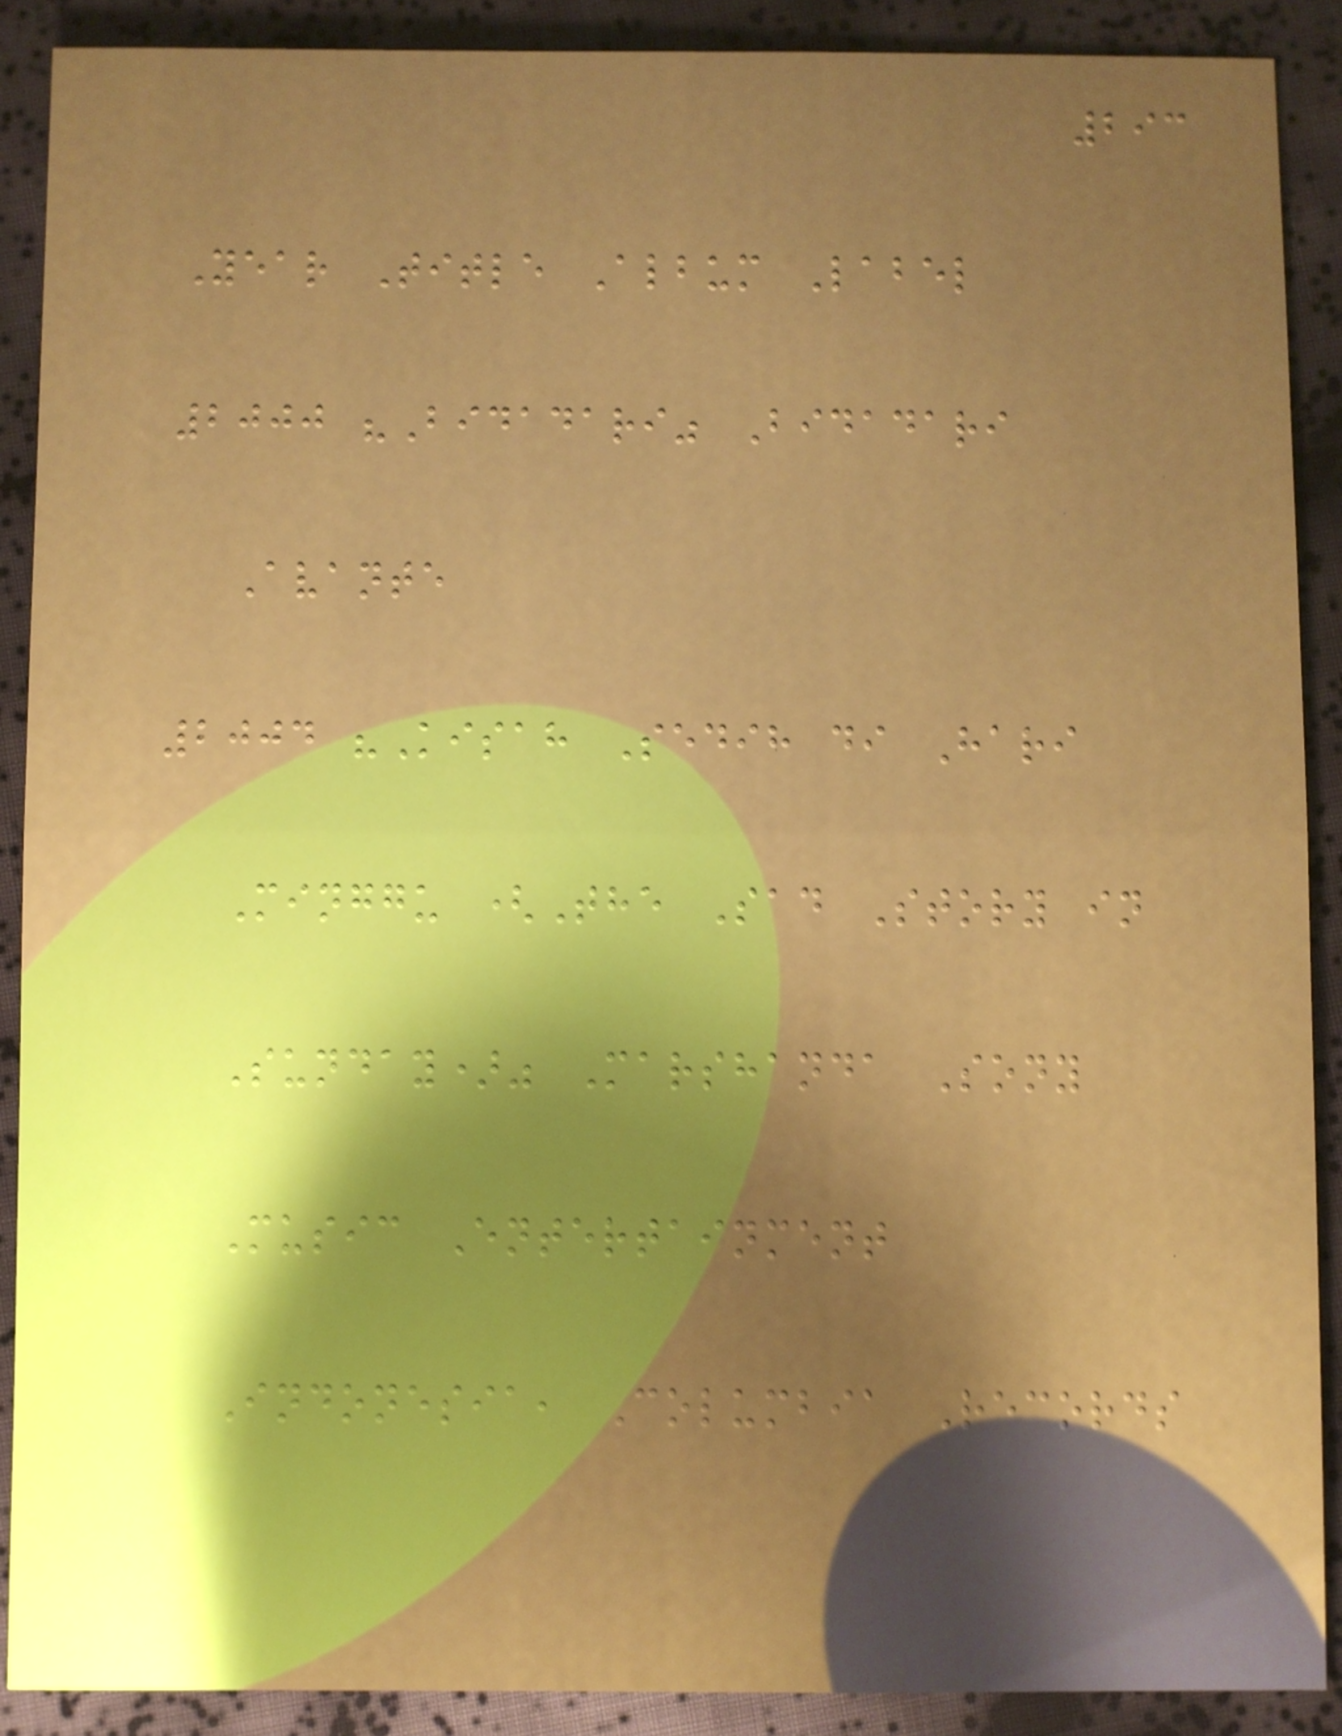293
Year Title Album Label
2000 "Bidadari" Bidadari
Avante
2004 "Kisah Sedih di Hari
Minggu (The Sad Story in
Sunday)" Marshanda Sony
Music Entertainment
Indonesia, Columbia Records
